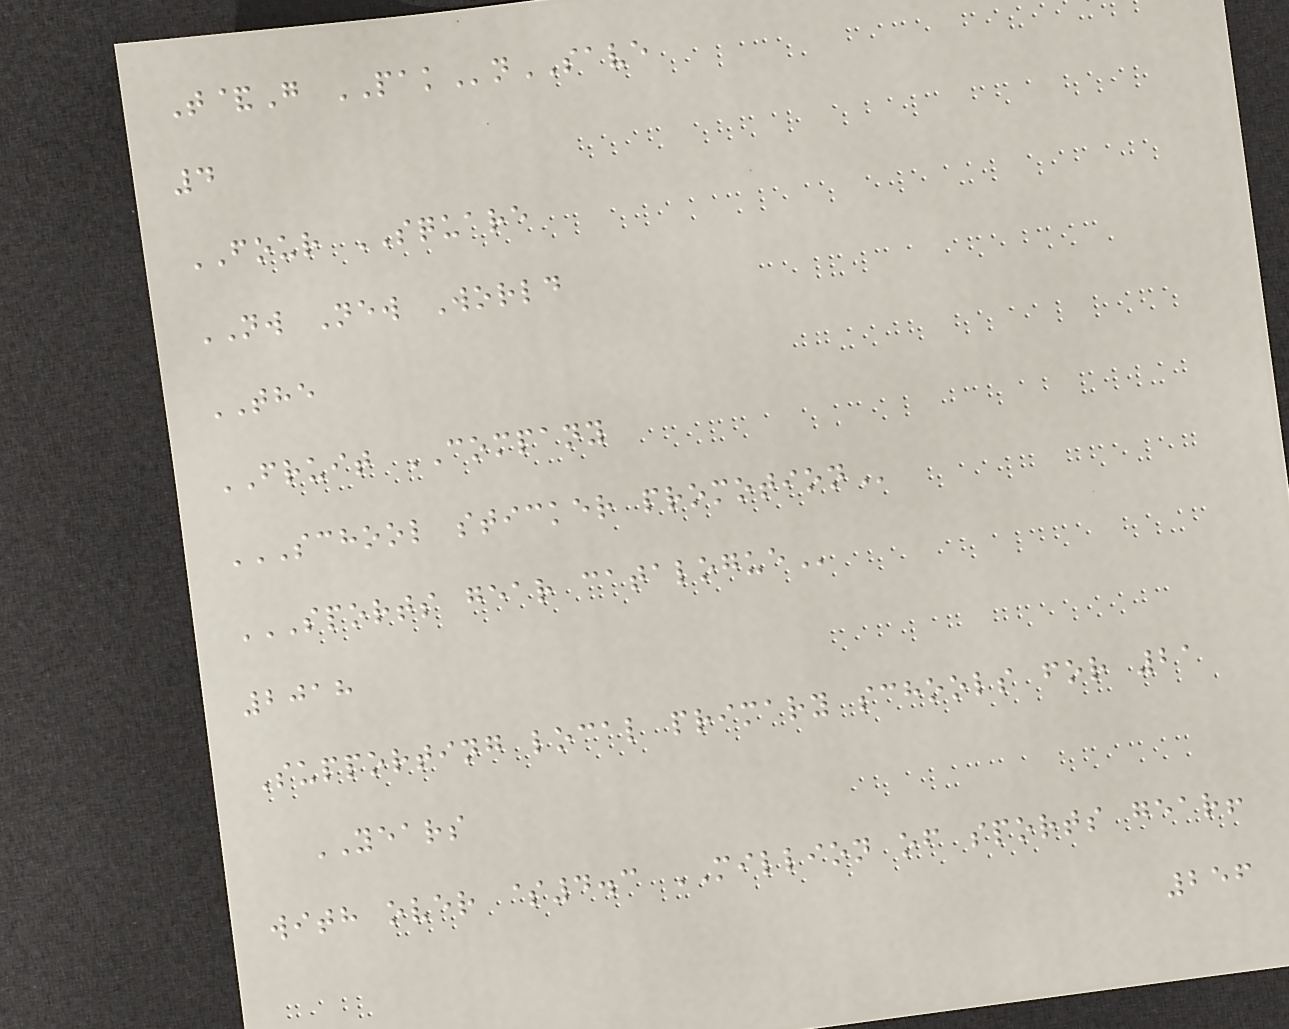T&G PAKnSAVE
4
FOUR SQUARE
NW New World
THE
FRUIT COMPANY
SCHOOL STICKER PROMOTION
SPORTS GEAR CATALOGUE
2018
Supporting local primary schools for 21
YEARS
with over $4.3 MILLION of sports gear!
256
